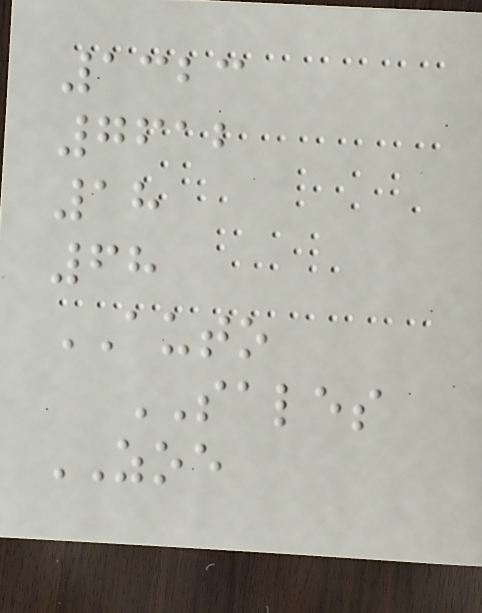1323
7612
18
68
AUTO
SALES
ZOE
